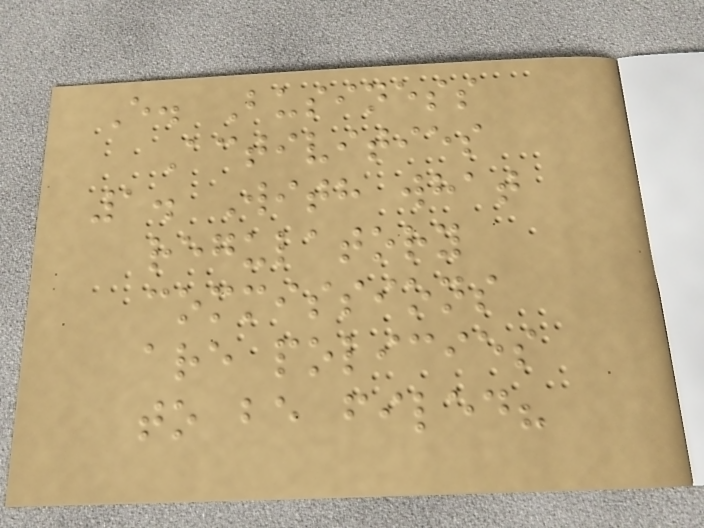E. Business
Activities
1. With what
regulatory
commissions
are policies
to be filed?
